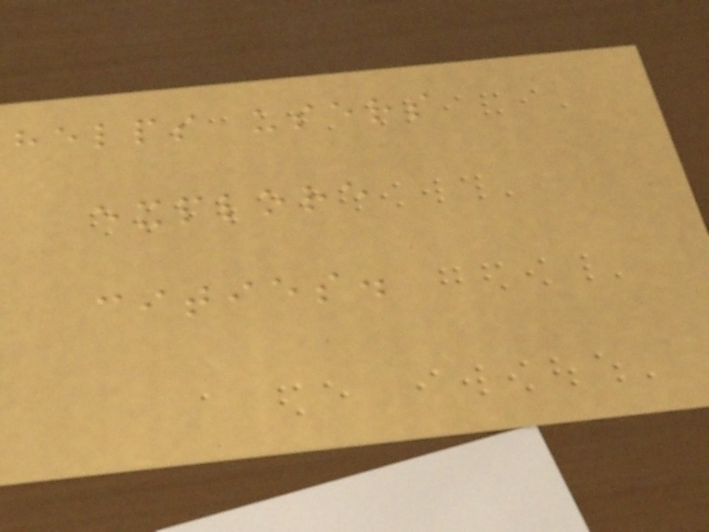helps users
explore
cities.
